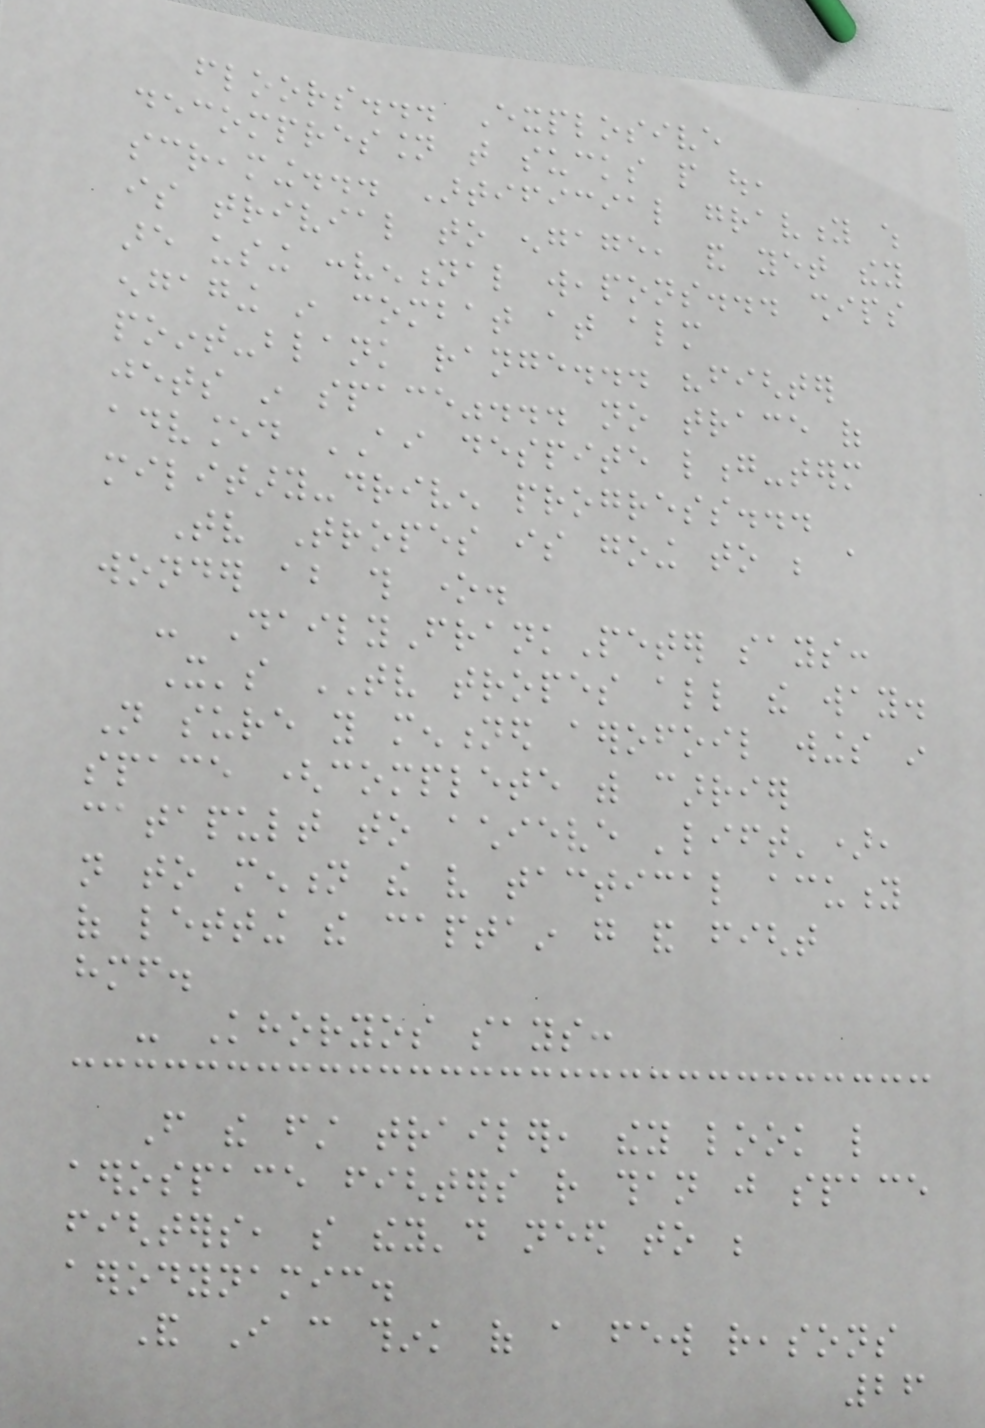floors... Explosive
decompression that sucks people out,
screaming... Artificial gravity which
is trivial to engage, and yet they
are using conventional weapons... ships
engaging in combat at almost
point-blank range... "fighter
jets in space"... no trace of
advanced AI despite long-term
military-driven progress...
Tv Tropes is going to be a
wonder about this one.
- DailyFrankPeter says:
It's TV tropes all the way.
Not sure you mentioned aerofoil wings in
space (complete with carrier
catapult to achieve 'lift'),
not to mention the very tactical acuity
of letting the captain go and fight
himself.
- Khoryos says:
From the first trailer, they look like
aerospace fighters rather than just space
fighters, so they'd need to be
aerodynamic.
And I can think of a few reasons
26
